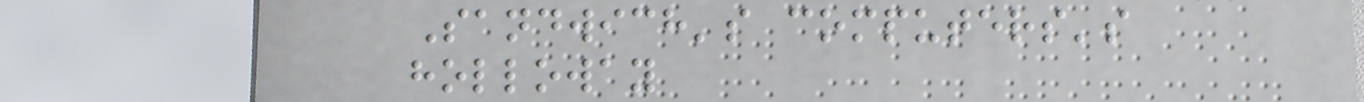Sandwich's computers's
holloway
